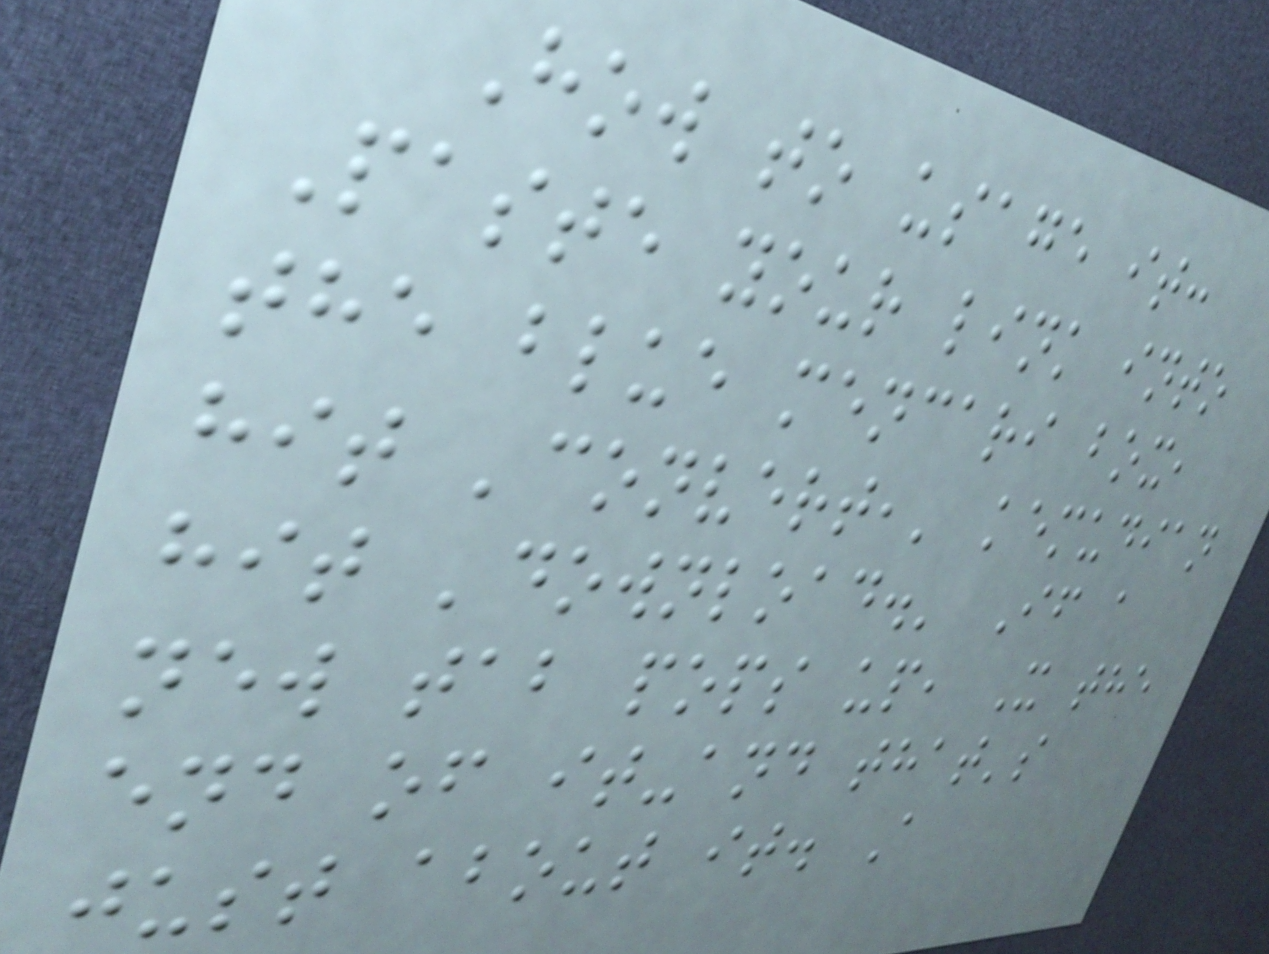How to usage it:
Paste your link into
the blue mencari box,
hit 'convert,' kemudian
hit 'download.' If a
new tab pops up, X the
end of it-and that's
just about it. A
